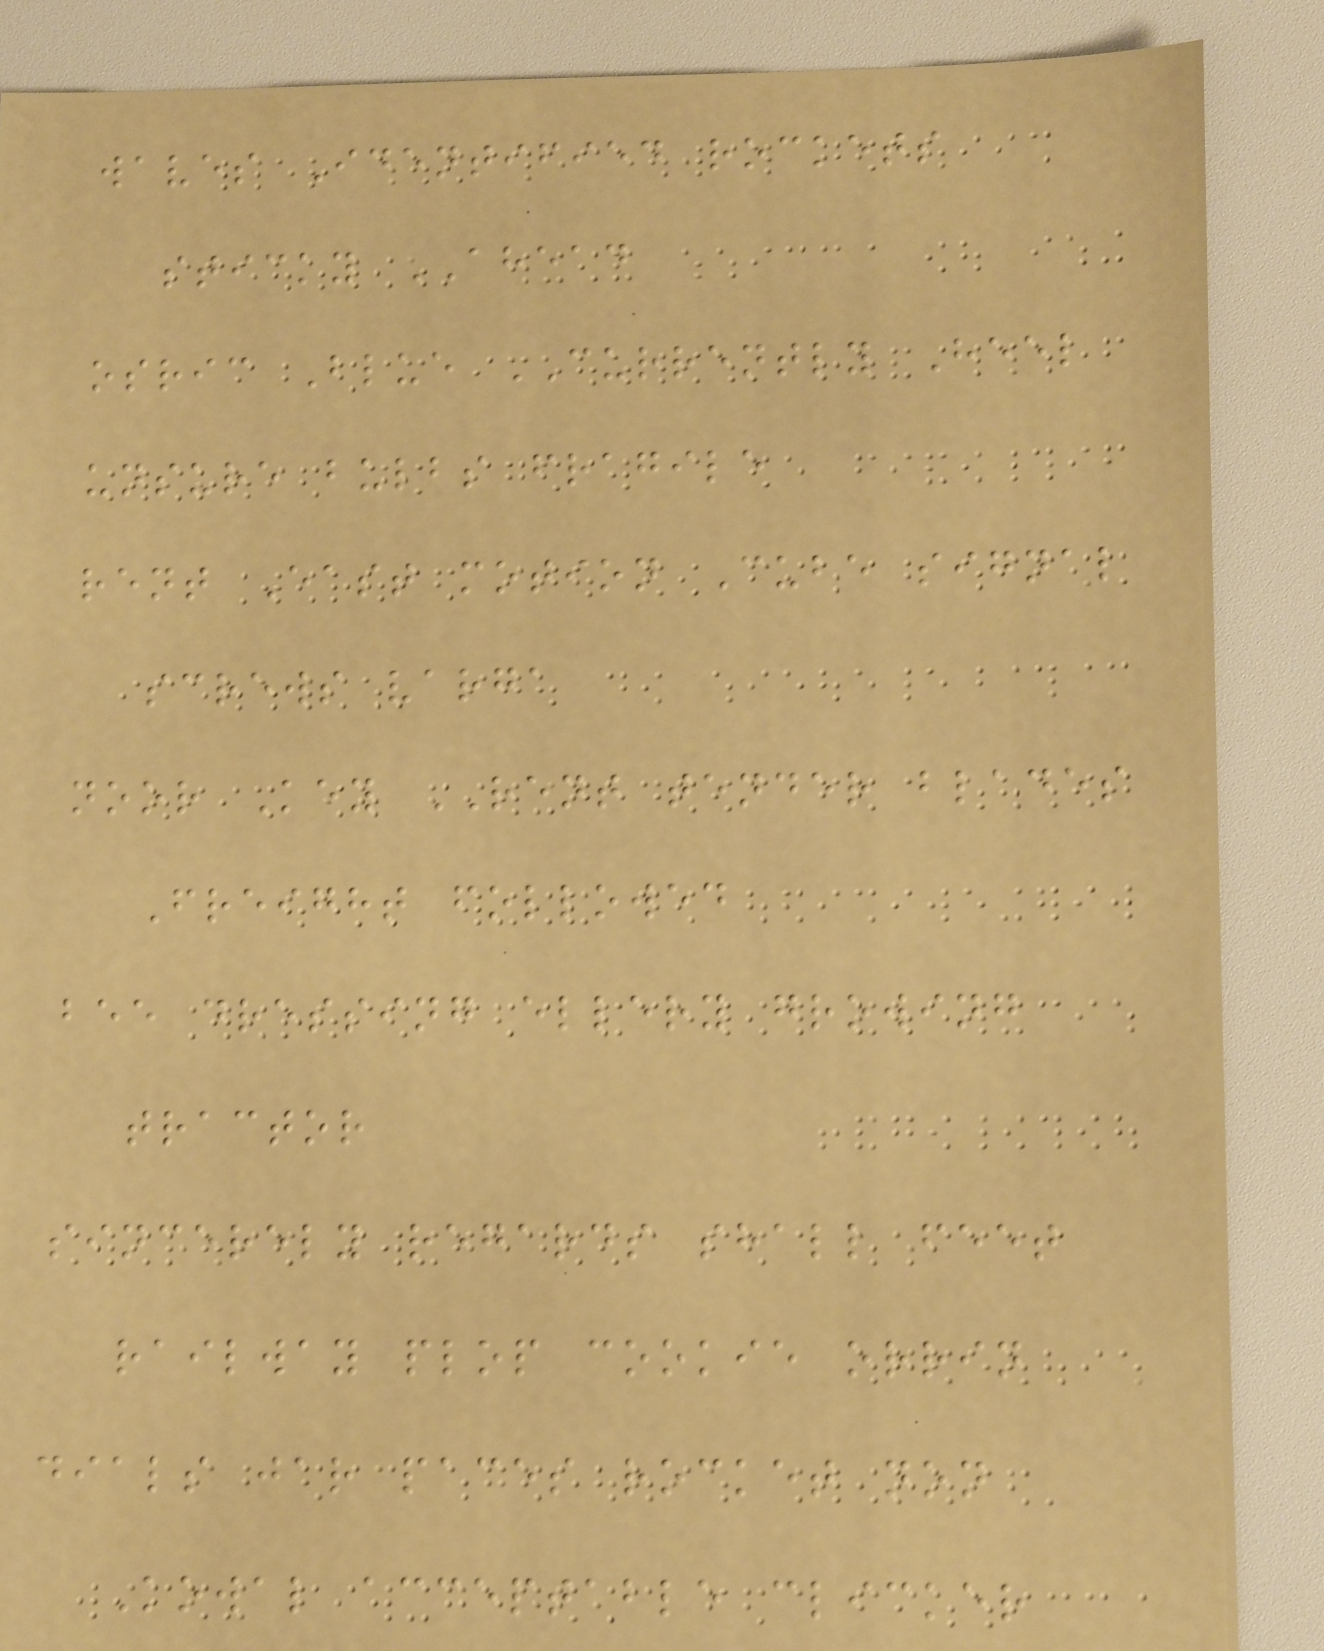waves Identified rockets
sticky AHEAD
osric Blue CURRENTLY Heel
unsure bulbs fragile
rent East motion Cube signal
screws varga
noor Key RENT tender blades
Freight followed
bee dressing ellery growing
tractor
sincerely regards shall feet
railway plop cookie orrin
dials jar paces rocket non
Kowal acceptable clicker
